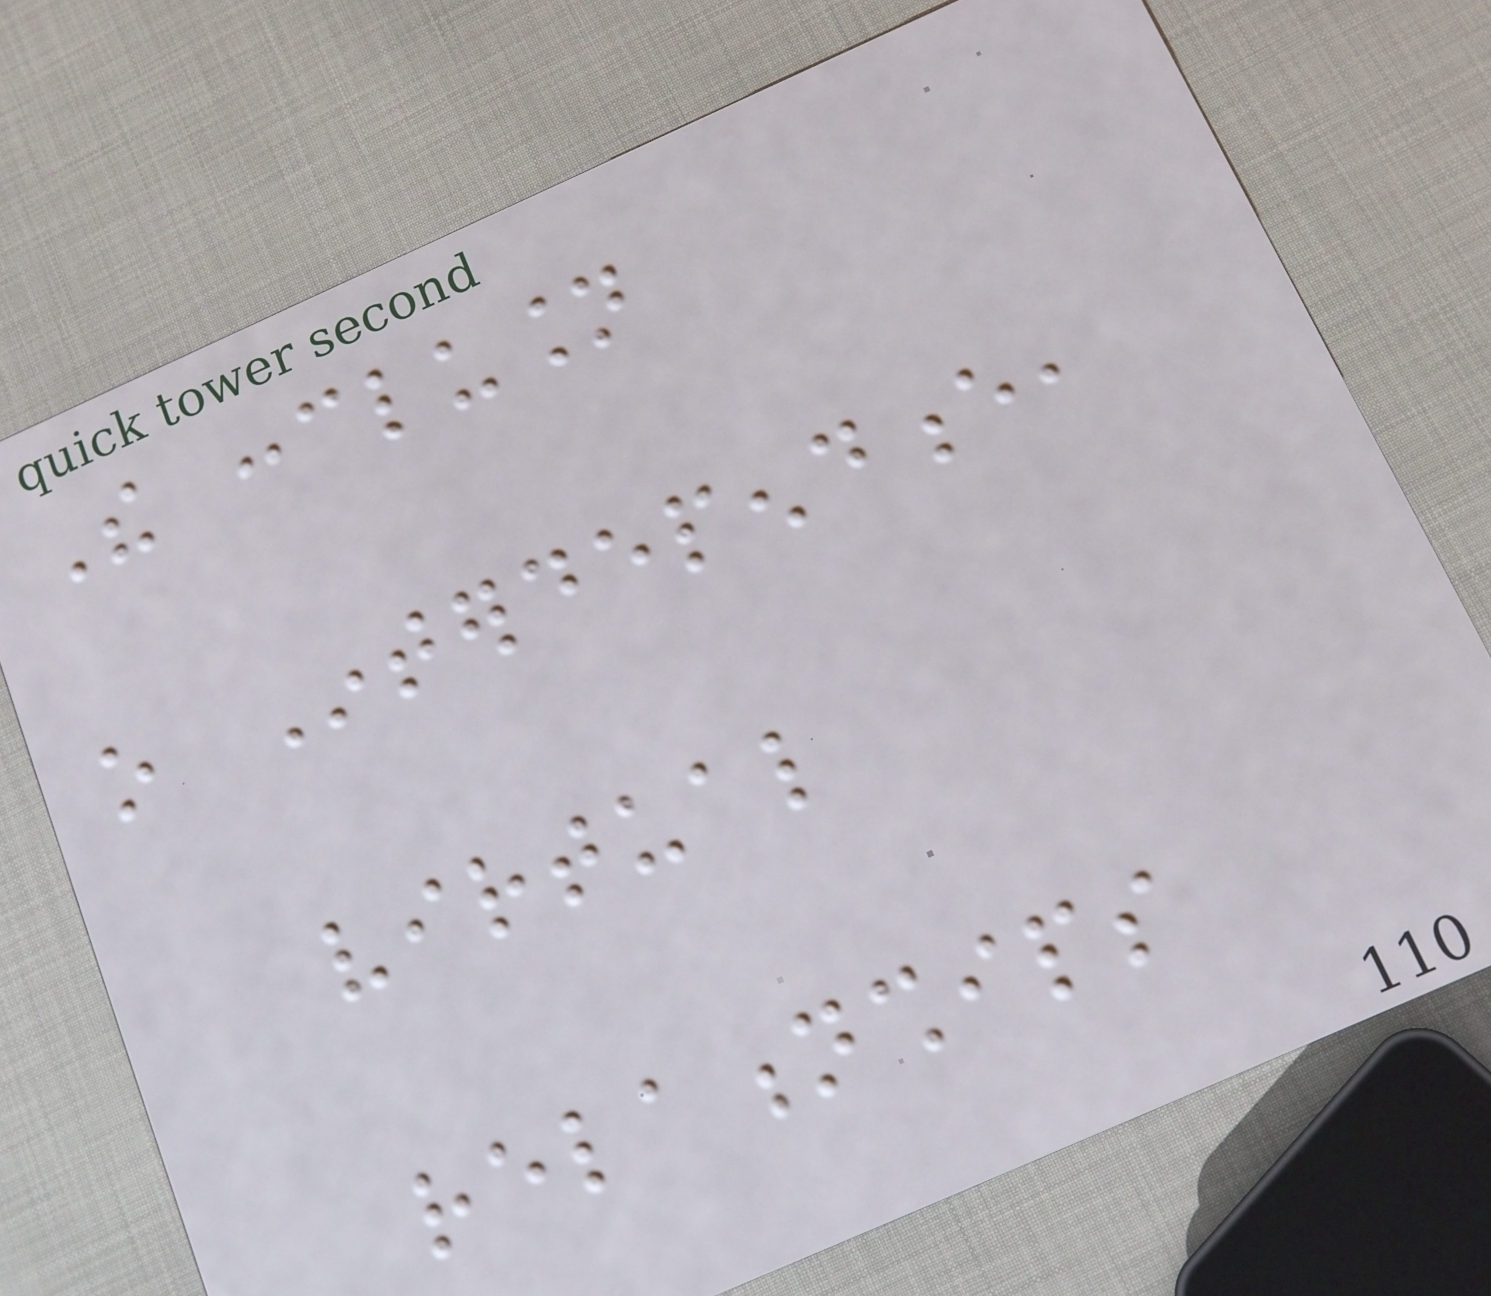The conclusion
o Interdependence,
virtual
relationships
